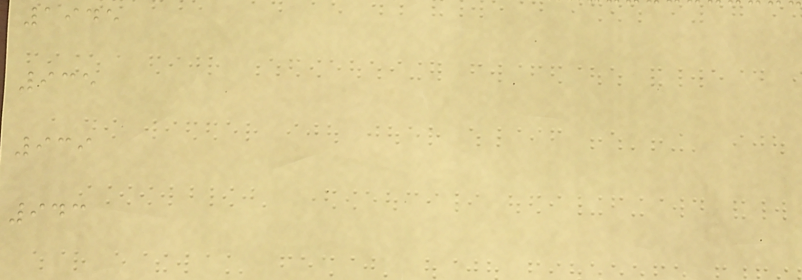1945
935
939
943
